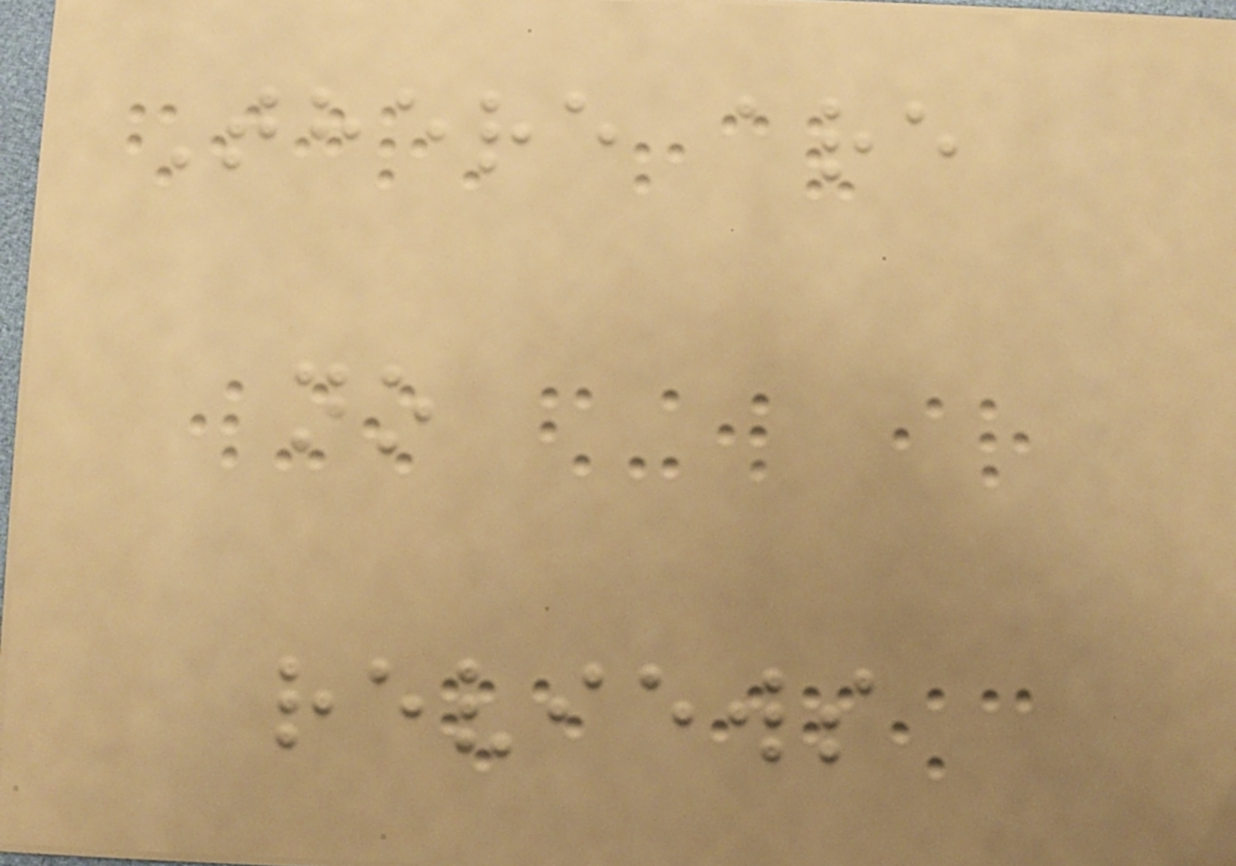There are
no
reviews
